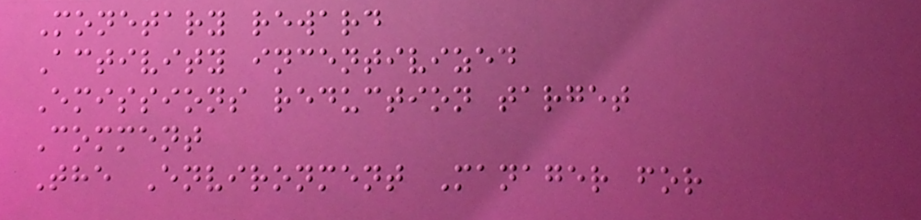Monetary reward
Activity incentivized
Emissions reduction target
Comment
The Environment Manager for
